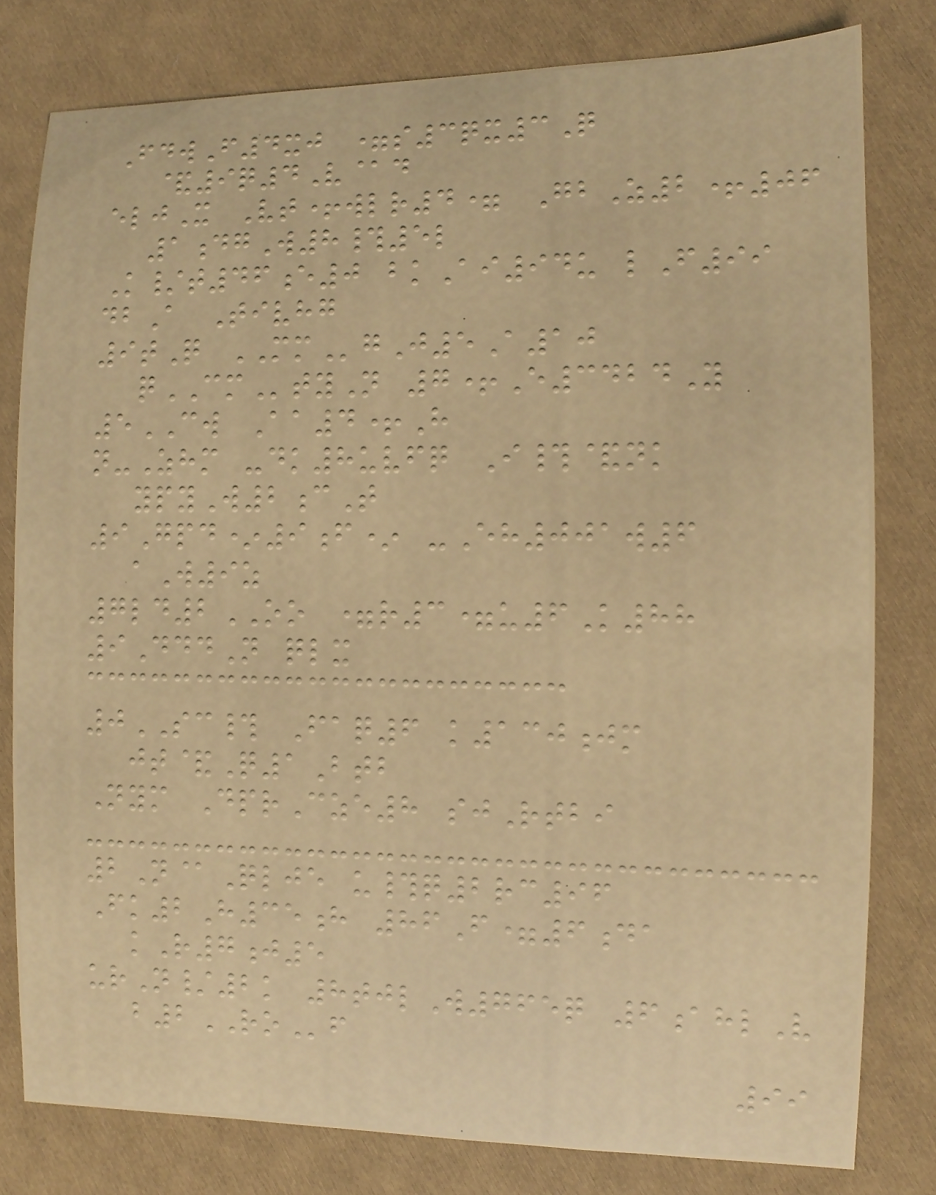FdwF4xj =s3qx3Q
&9q4V@d
eljX Vt+wlr4= GbZ2+06
1dgW8#5l
K/t46e0 bkAi94u lF99
dbA Tivhg
9tQ MMgJ5A10
qCMtyN 7+E3424Y
5CW Aa4+H
n-Zhm -dk8uvfq I#&nk
ypyW2cT
9Gpd*9f* -Eh001w6
aW9z
7ld2OO =r3=u6K88
9DddN qlx
0SC# Faq6 k130jm
jt&Q1Btb
Nym DprCze8 sjRtbi
2N@Qlje u#q2rc96
Fk2H35h 86F=6da
kR7j5
urN/2k 8tjlW765q 6ahlV
b2ROf
99
